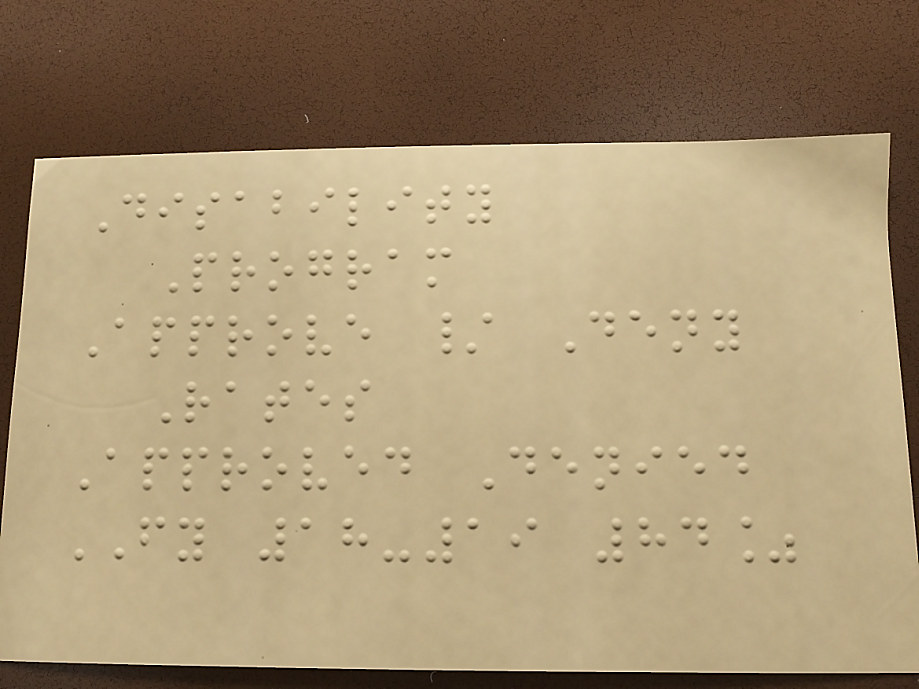Disability
Program
Approve / Deny
Rates
Approved Denied
FY 18-19 84%
